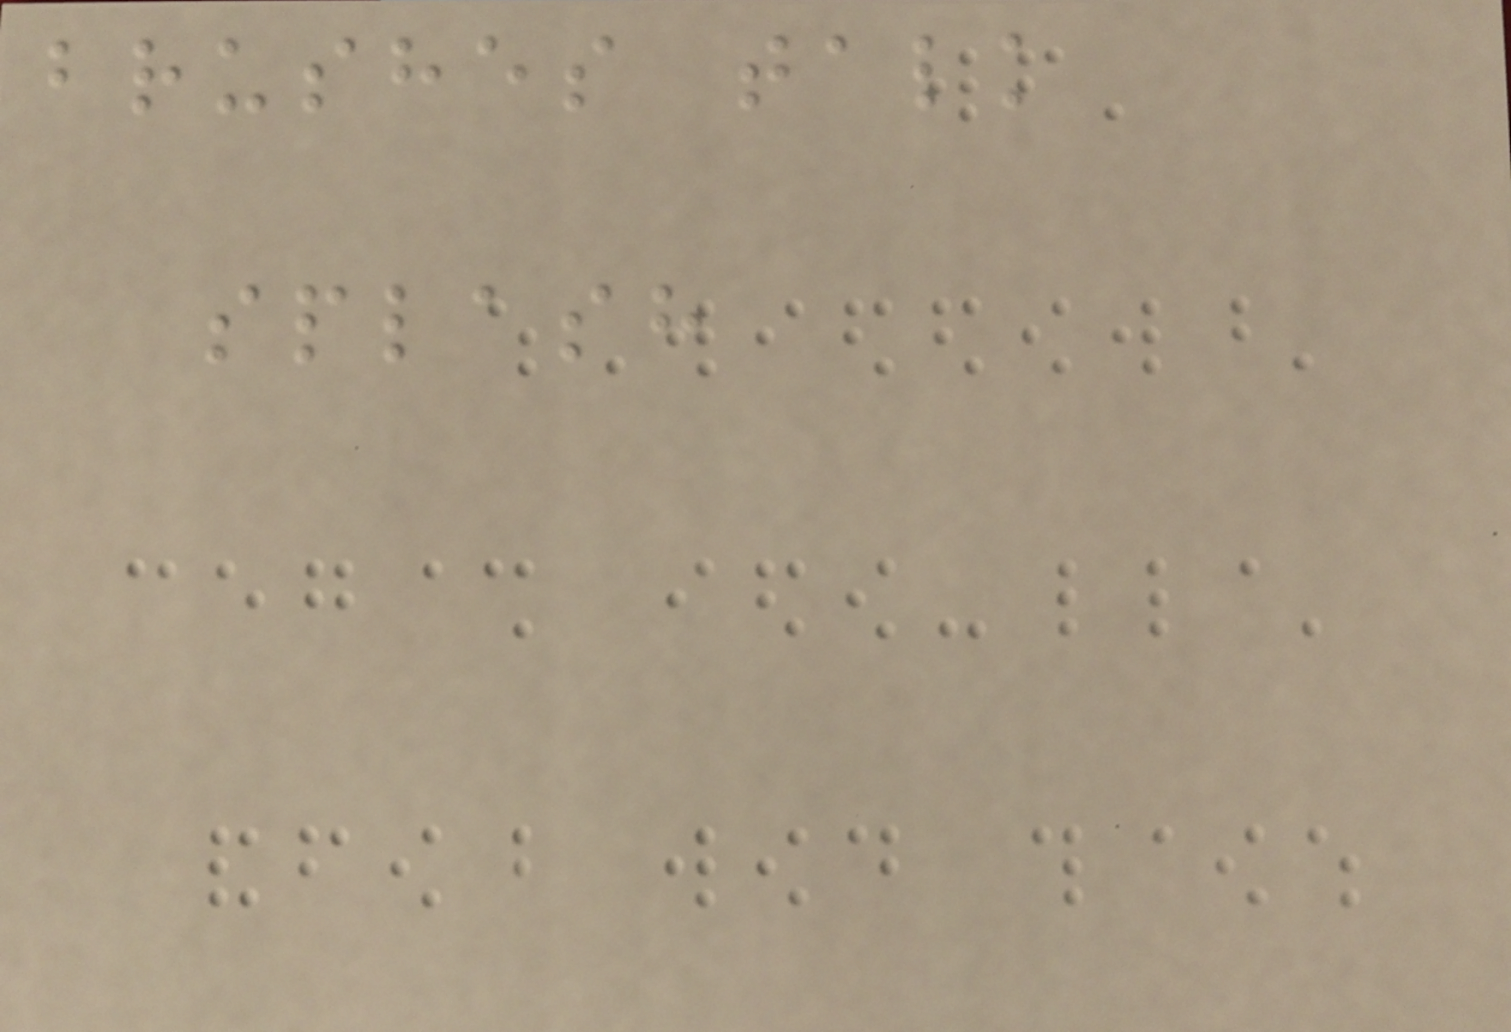brushes talk
splash
